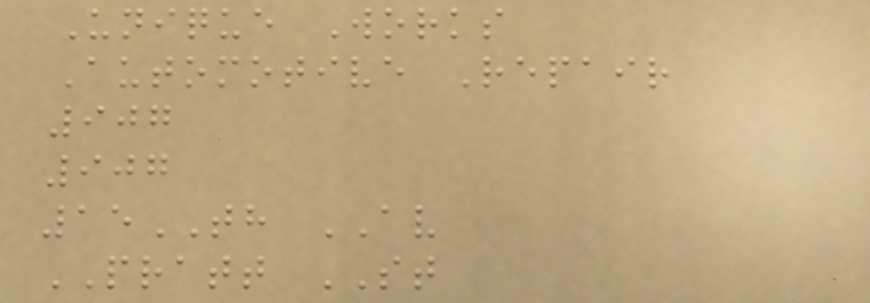Unique Works
Automotive Repair
907
907
15TH AV
PRATT ST
